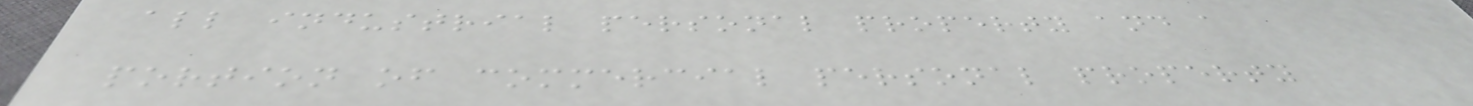all industrial personal property and a
portion of commercial personal property
